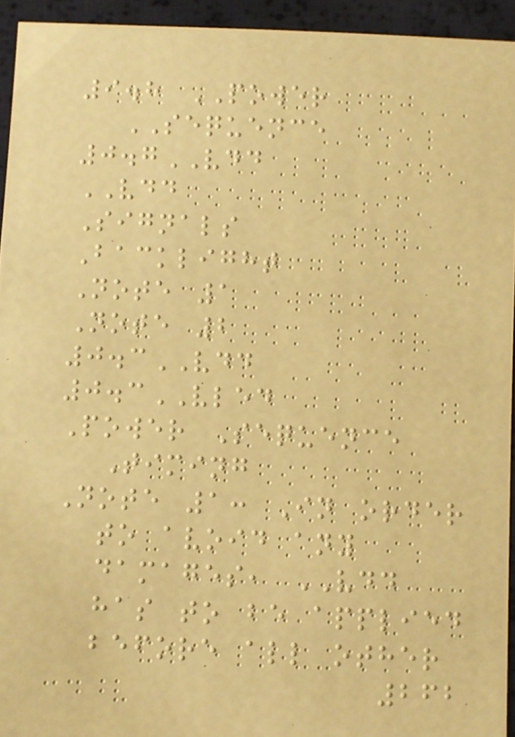9.8 POWER
SEQUENCE
0.7VDD
VDD
Signals
Backlight
Note 1
Note 2
0.3VDD
0.3VLED
Power Sequence
Timing
Note 1: In order
to avoid any
damages, VDD
has to be applied
before all other
262
